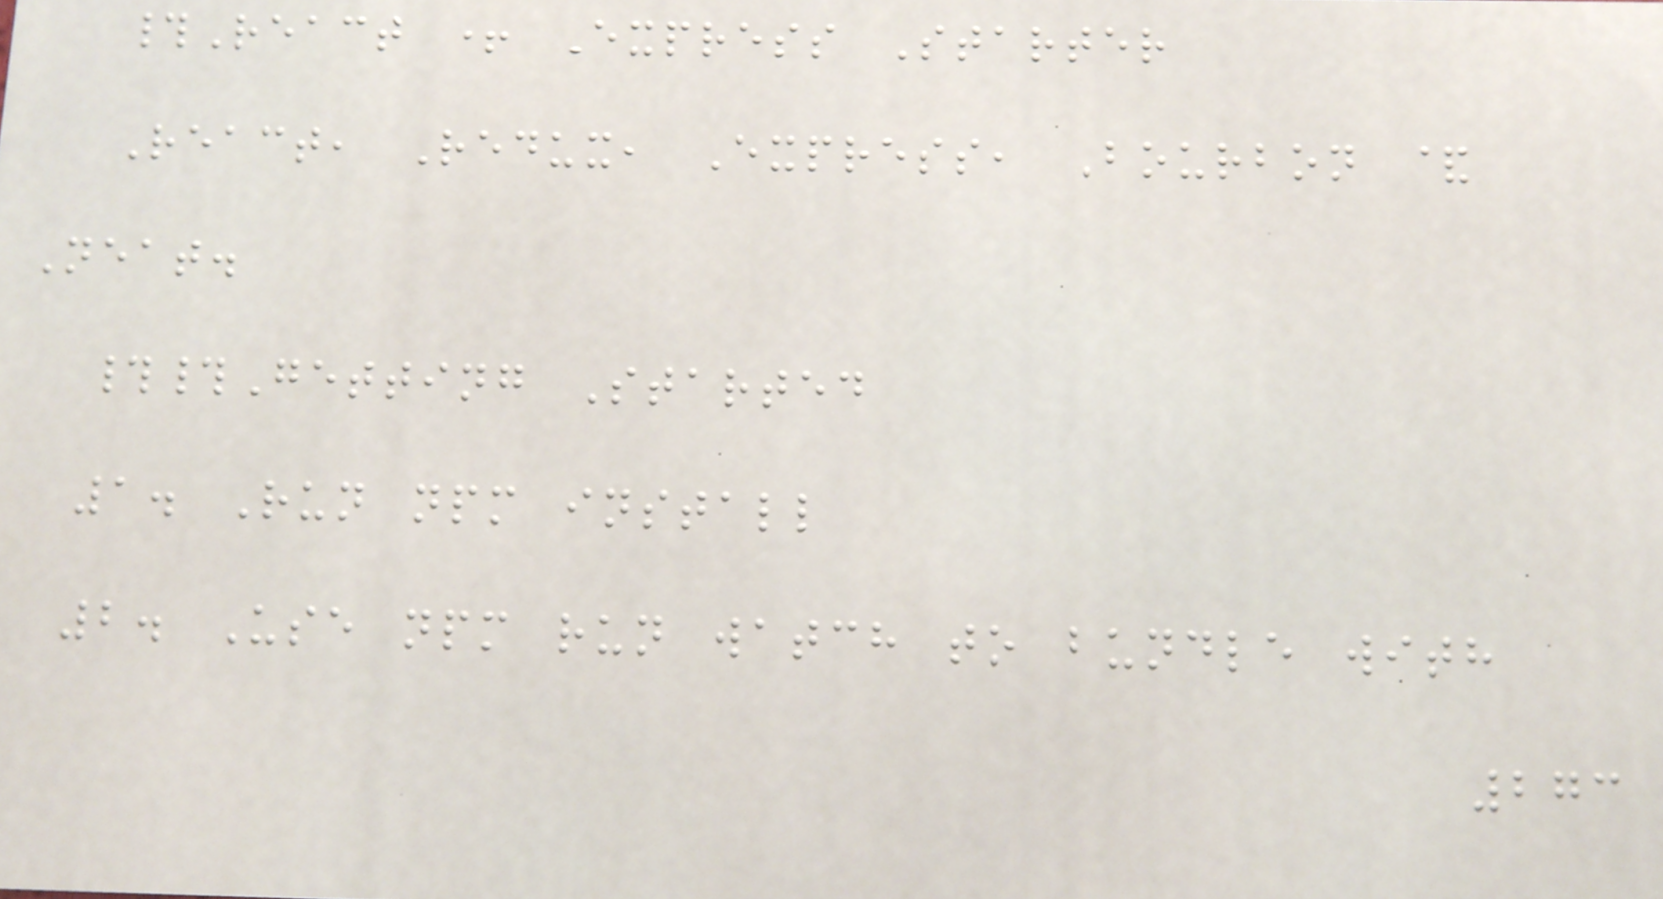#React + Express Starter
React, Redux, Express, Bourbon &
Neat.
##Getting Started
1. Run npm install
2. Use npm run watch to bundle with
273
